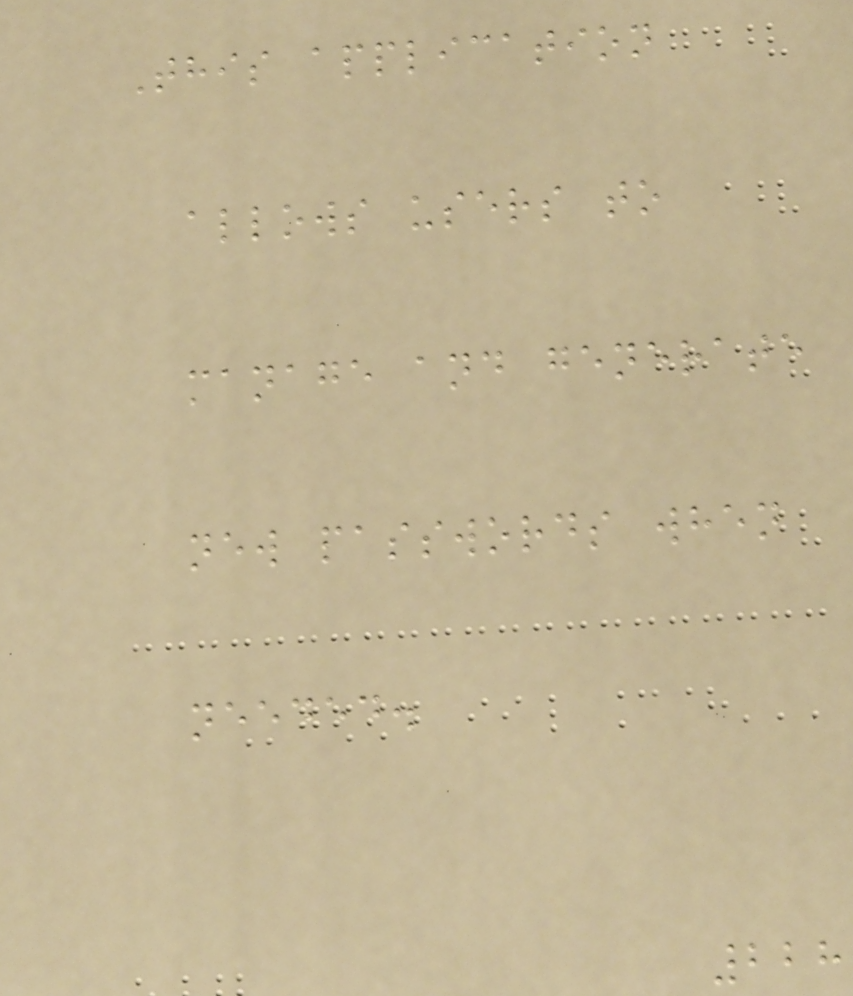This application
allows users to
manage and generate
new passwords when
needed.
228
